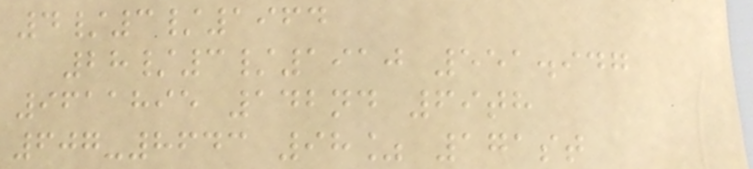4/3/1964
28/3/1910 551.947
9611895 142nd 69th
607-8643 98% 171st
